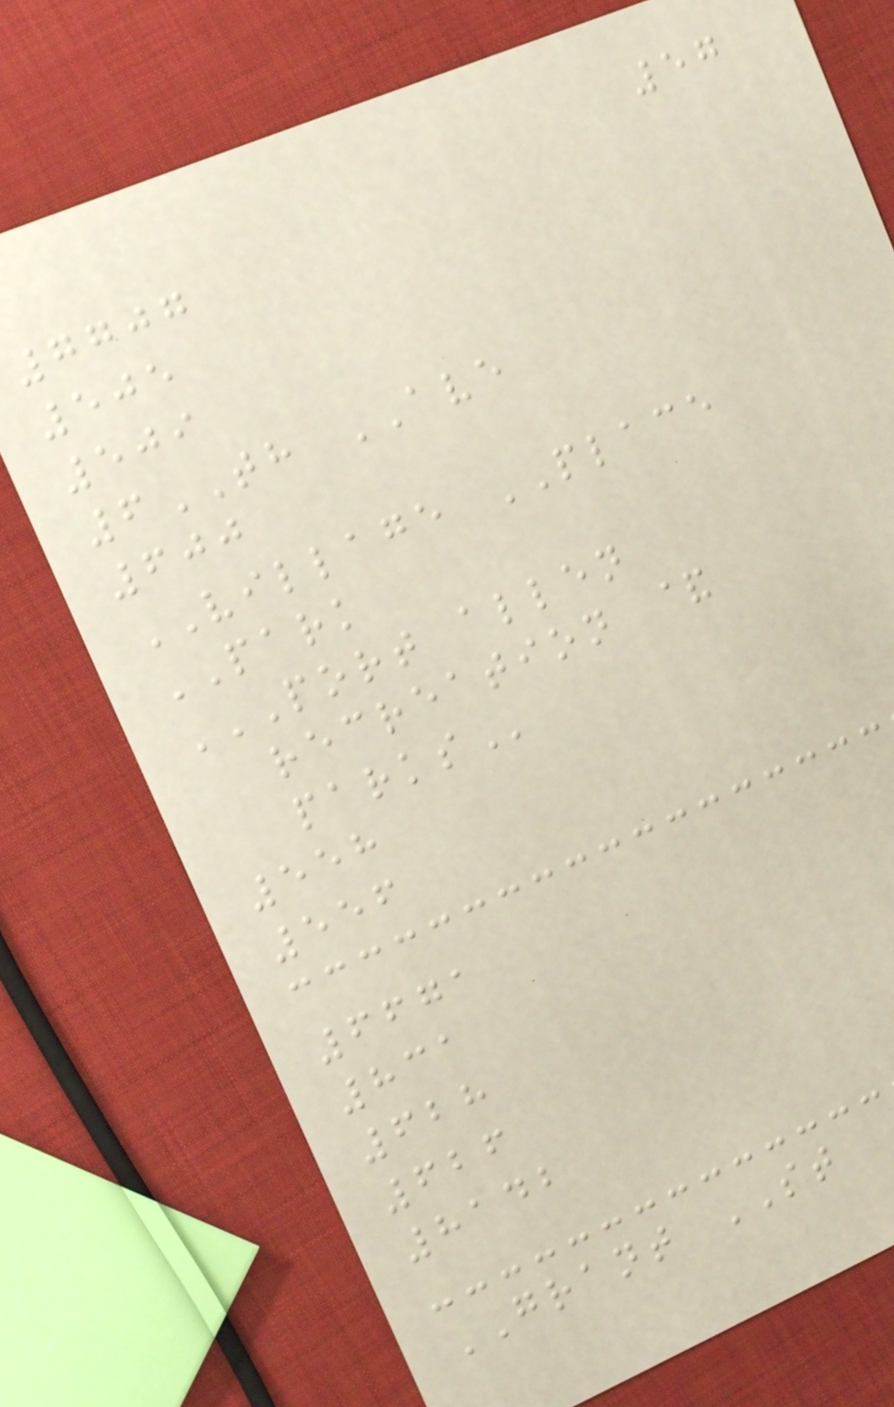57
7707
505
509
6TH AVE
600
VILLAGE PLACE
PARK
PORT ALLEN
RECREATION &
PARKS
558
556
6671
831
628
626
8142
GRANT ST
